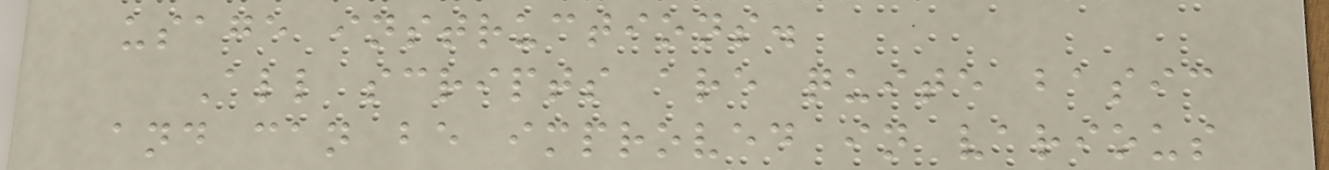usage instructions.
All scripts are quite basic
and can be improved in various
